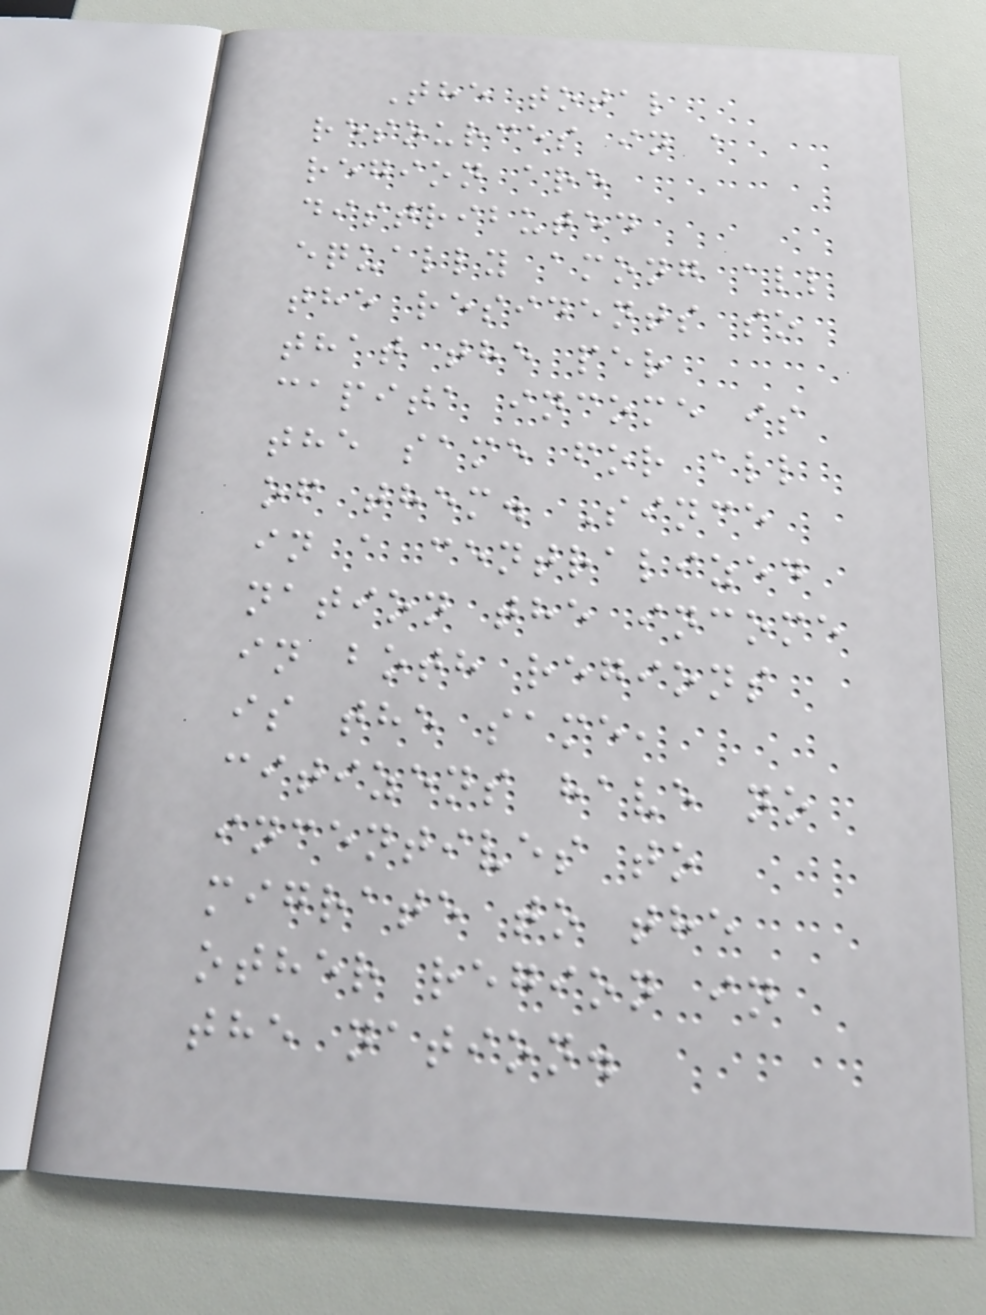The total
resources in a
region are
distributed
equally among all
the residents so
that the per
capita income is
the same for all
of them. Since
in a centralized
nation the income
in both regions
is the same,
citizens have no
incentives to
migrate to the
other region in
the nation.
